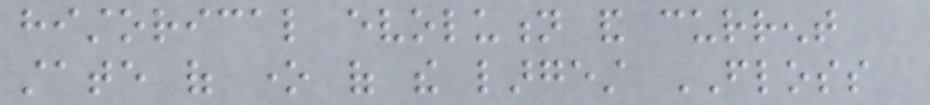historical evolution and current
state of one of the largest FLOSS
